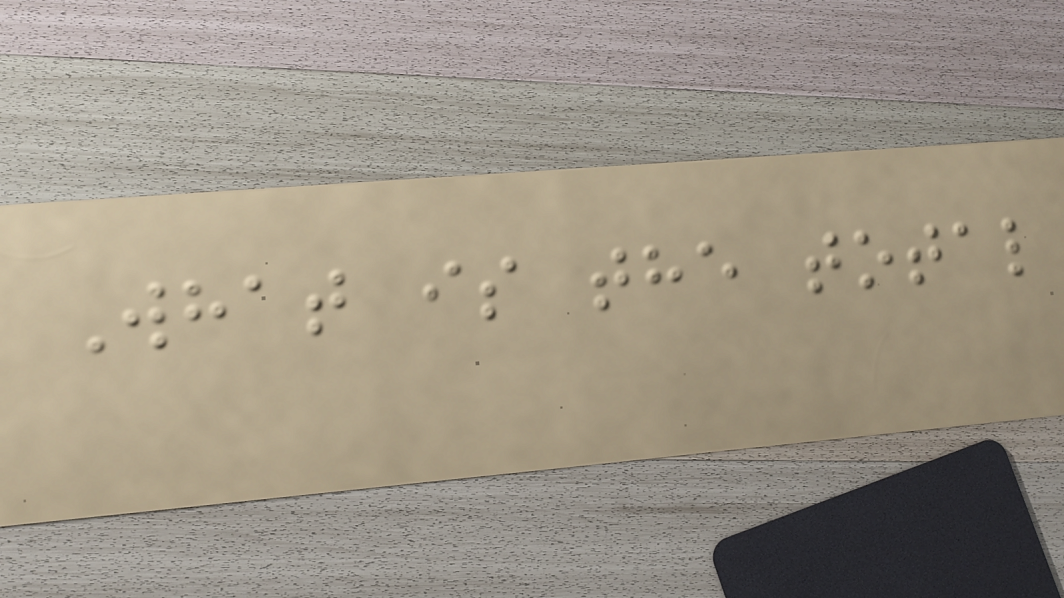What is the total
